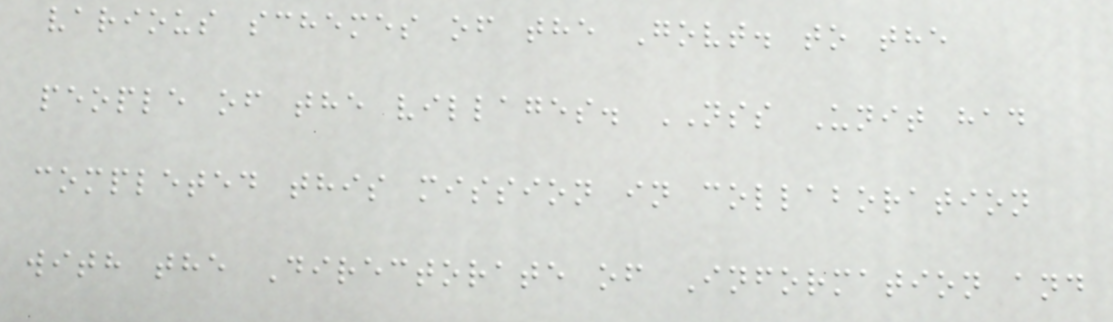various schemes of the Govt. to the
people of the villages. NSS Unit had
completed this mission in collaboration
with the Directorate of Information and
